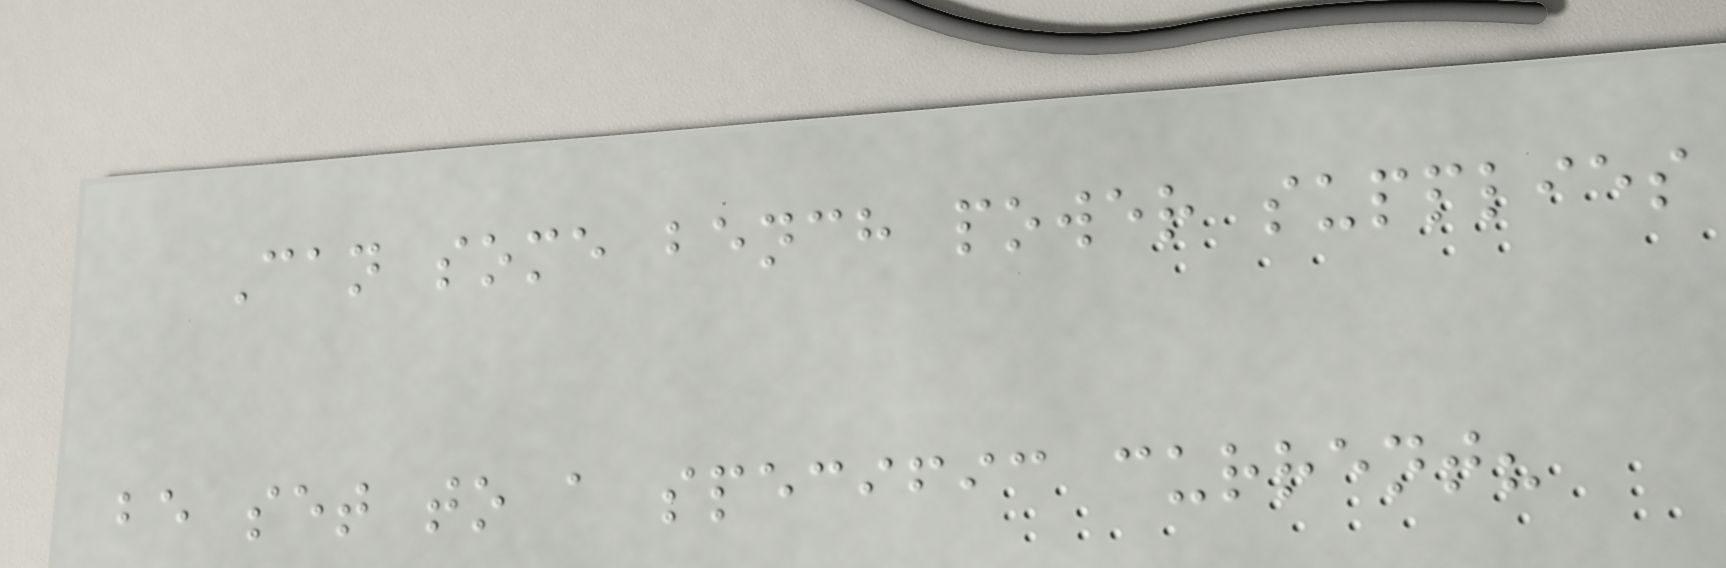Can some bench power supplies
be set to a specific current?
